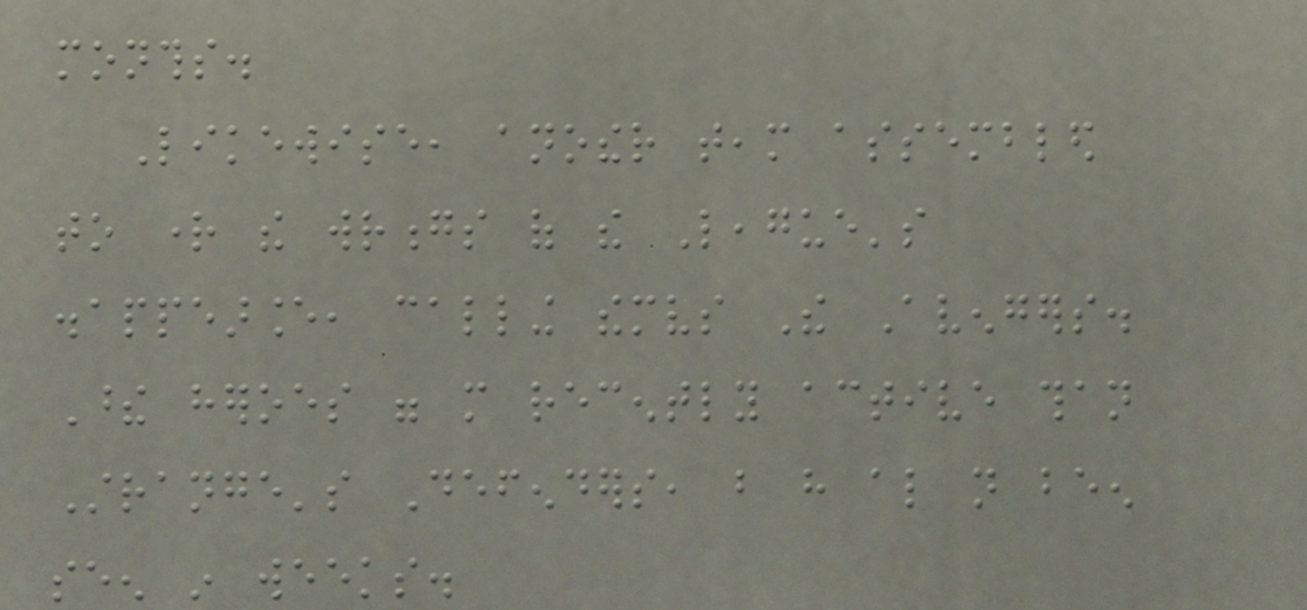months.
Likewise, another team assembled
to right the wrongs of the League's
disappearance, calling themselves The Avengers.
These heroes were more recently active than
Strange's Defenders, but have also not been
seen in weeks.
